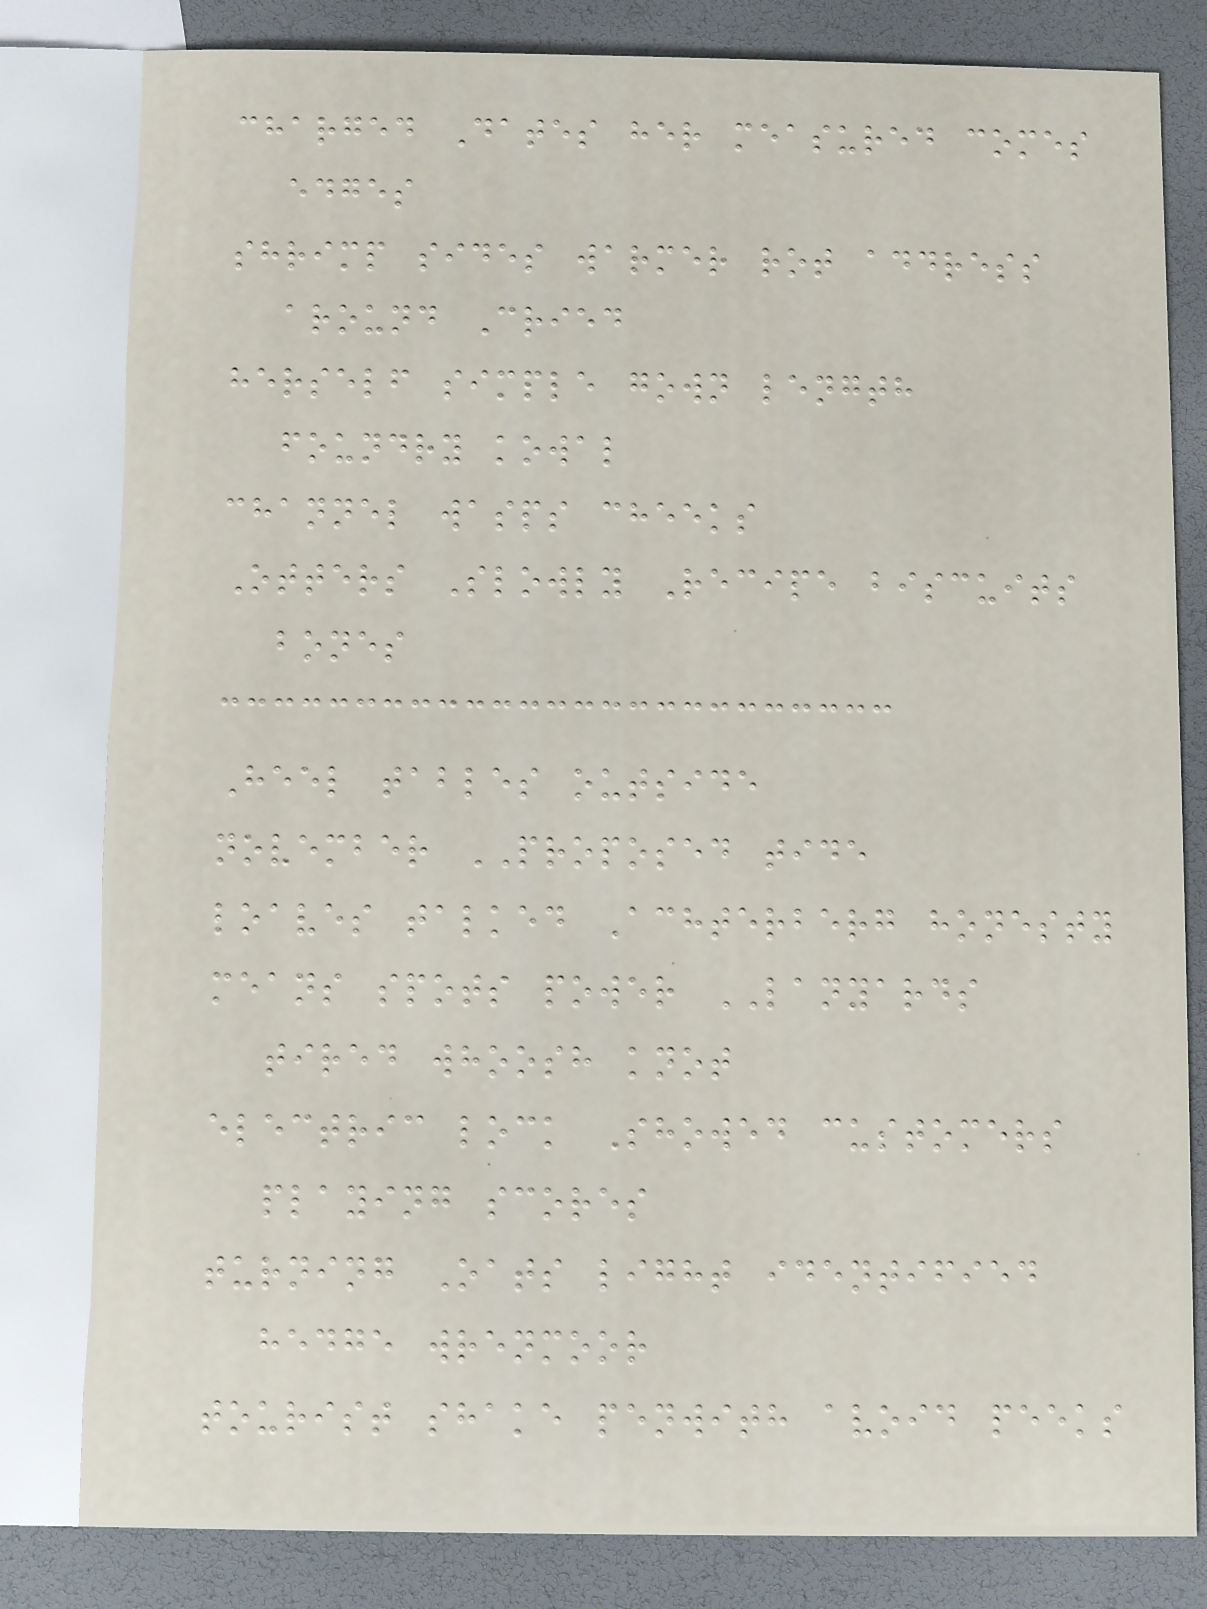charged Dates her measured comes
edges
shrimp sides warmer rot address
around Cried
herself simple gown length
foundry kowal
channel wasps cheeks
Otters Slowly Recipe biscuits
bones
Heel tables outside
november PROPOSED tide
loaves talked Achterberg honesty
means spots power LANYARDS
tired whoosh knot
electric lock Showed customers
playing scores
turning Oats light identified
hedge wrenmoor
tourist shake penwith avoid peeks
